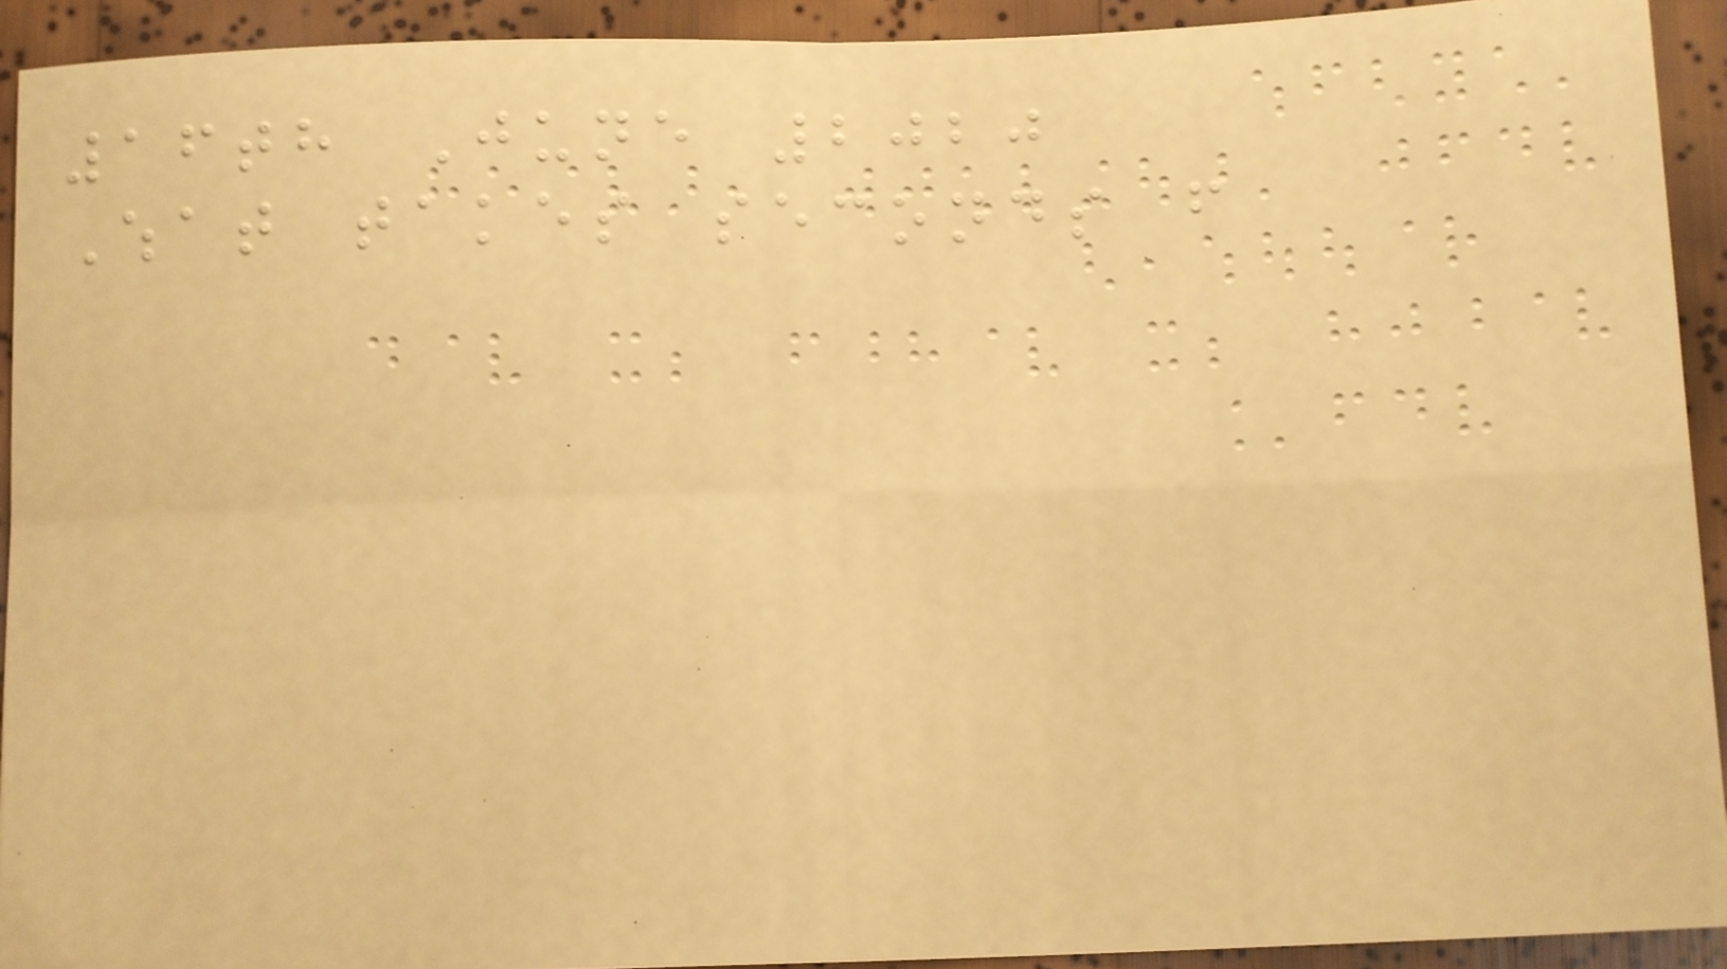16th June 2020
What takes seconds from
